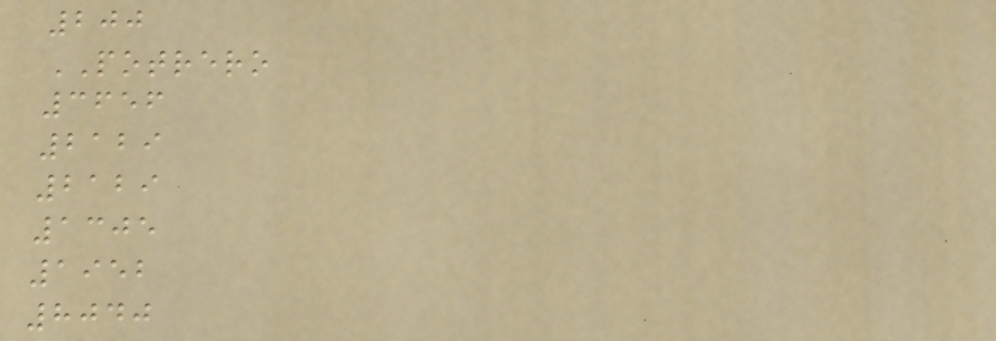200
POTRERO
3656
2129
2129
1305
1952
8040
